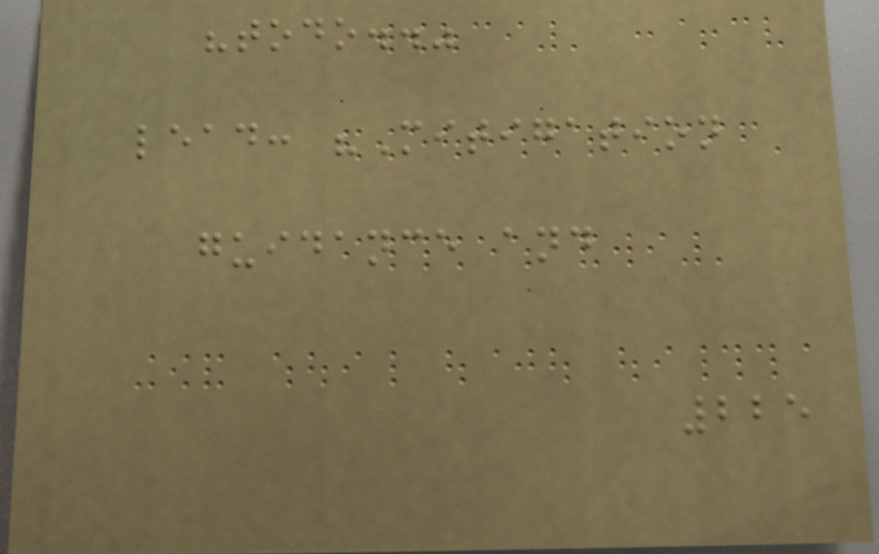"todo.."
lead: "Mitigation
guidance and
225
